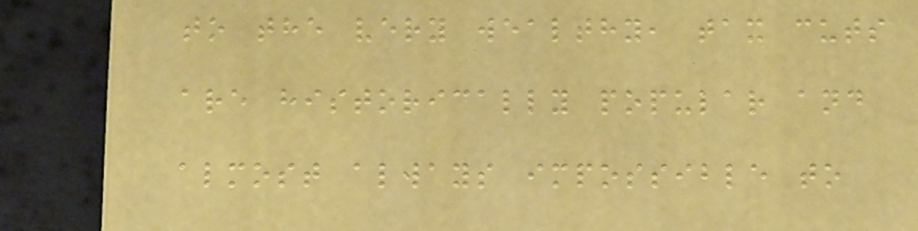to the very wealthy, tax cuts
are historically popular and
almost always impossible to
